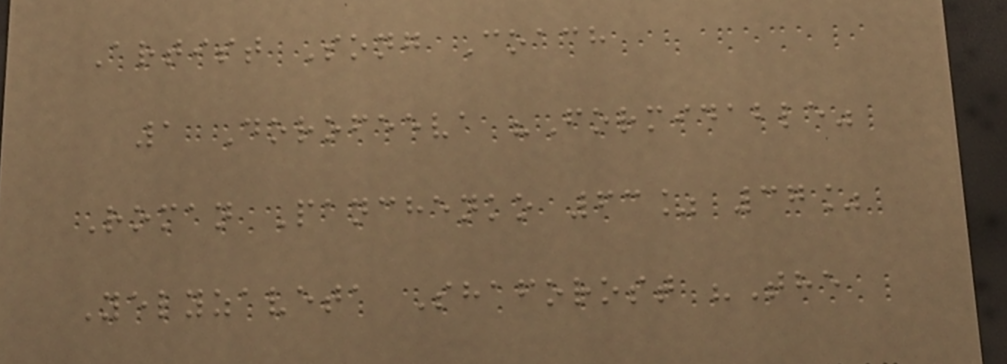Artist Song Coach
1 Dorofeeva "Formidable"
Roman Panchenko 63% 37%
Yelyzaveta Shaforost "The
